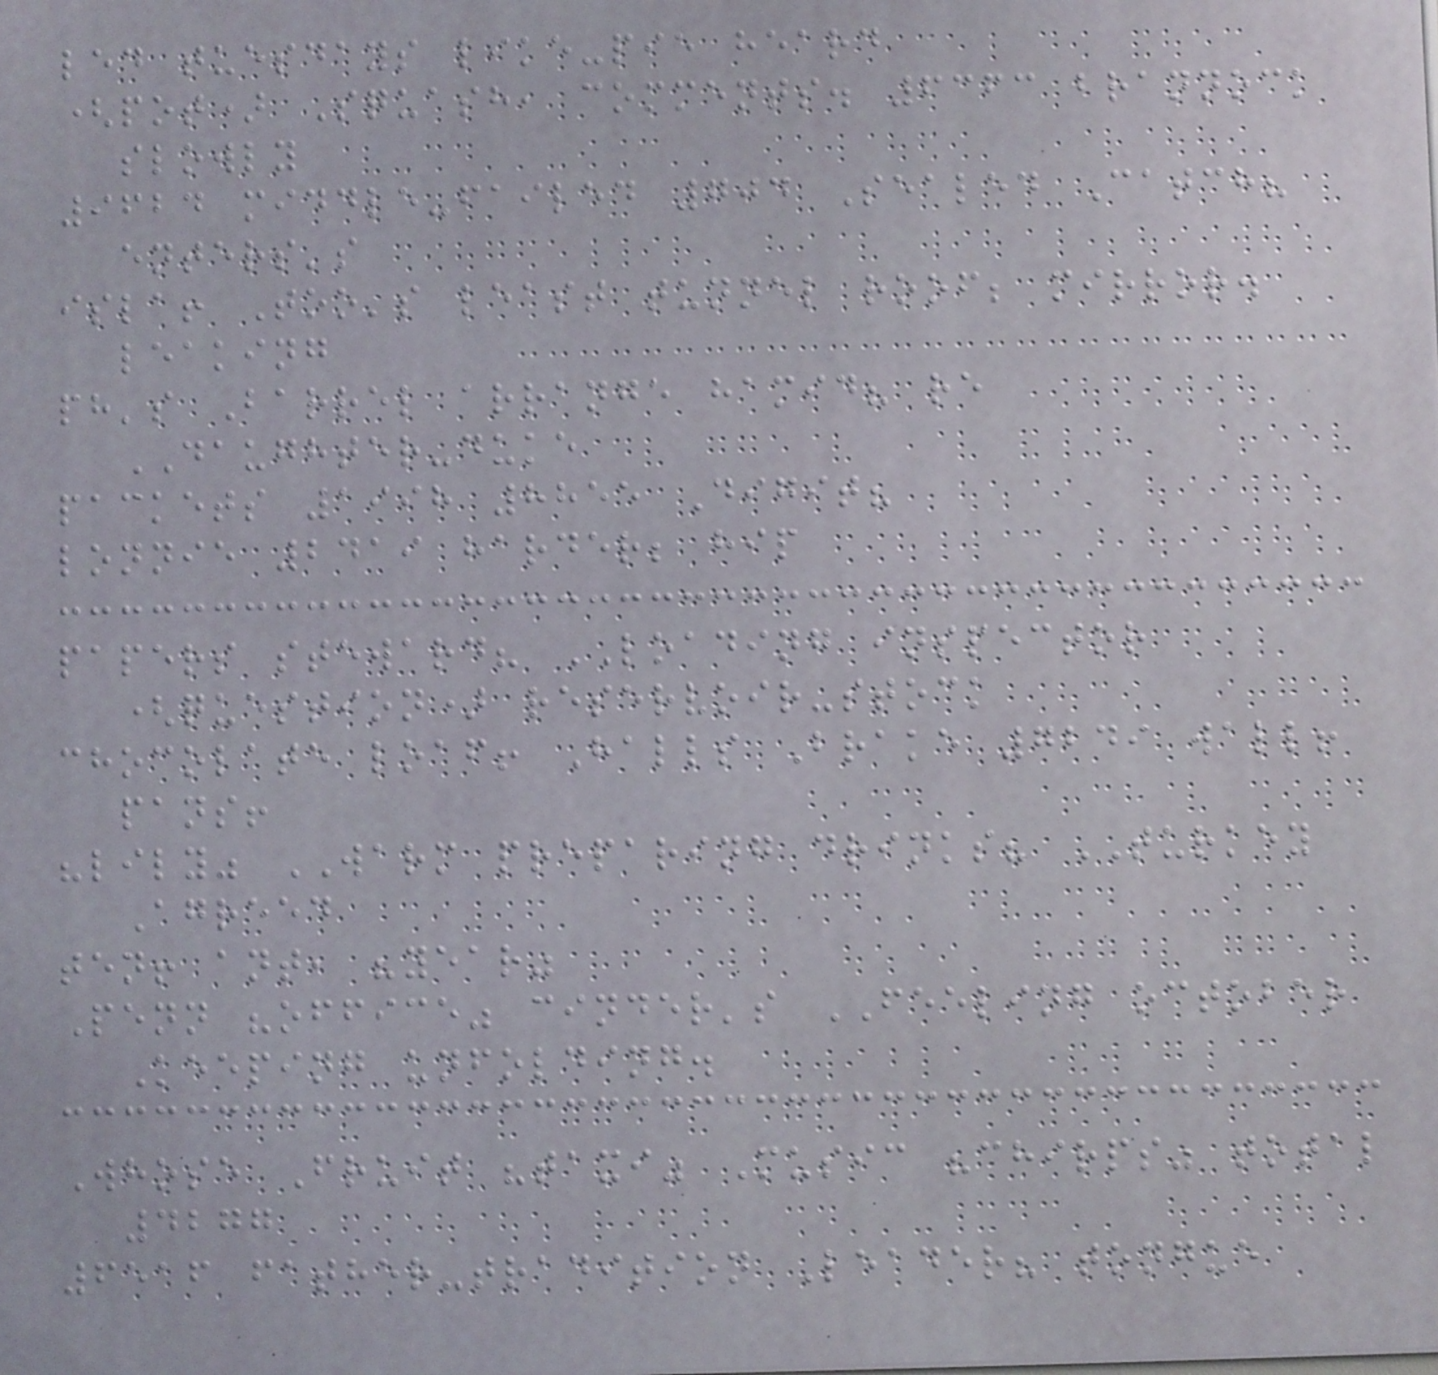led tuesdays like-pie heard
(pot) Squash, comments. 6363 brannock
slowly
9624 middle-failed 704 Sealed Catch?
enters's
isla! Too's least tunnel roof; mirror.
leaking
ph's Barrel arrange hamid? re
DAUGHTER-duke
packets 1998 8855 Digit?
lonnie 2419 harder; hip
papers steward? LOADING inspector
(question) reservoir-stock
chocolate loaf! Halls Brake 7249 wall!
pans!
"lily" WARM preparing drinks? TURKEY
Agreed
ten! ant, "year"
Penn "office" cinder's FEELING october
Keeping unfolding.
Whose Fruit "taxi" Music "chirps" total
4277
6516 father-tradition Leader? tongue
